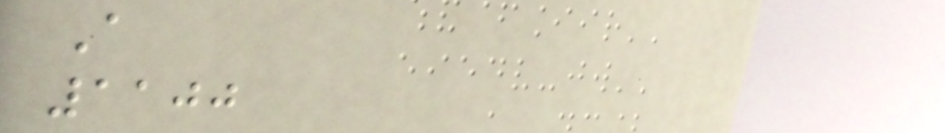A
1100
